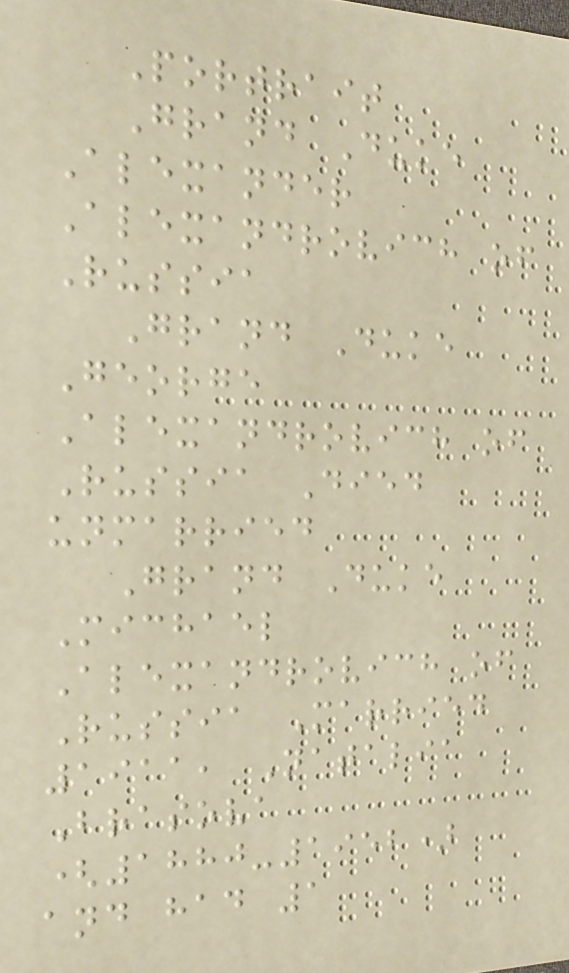Portrait
Grand Duke
Alexander
Alexandrovich of
Russia
Grand Duke
George
Alexandrovich of
Russia Died
unmarried
Grand Duke
Michael
Alexandrovich of
Russia Married
1911, Natalia
Brasova
(1880-1952)
and had 1
